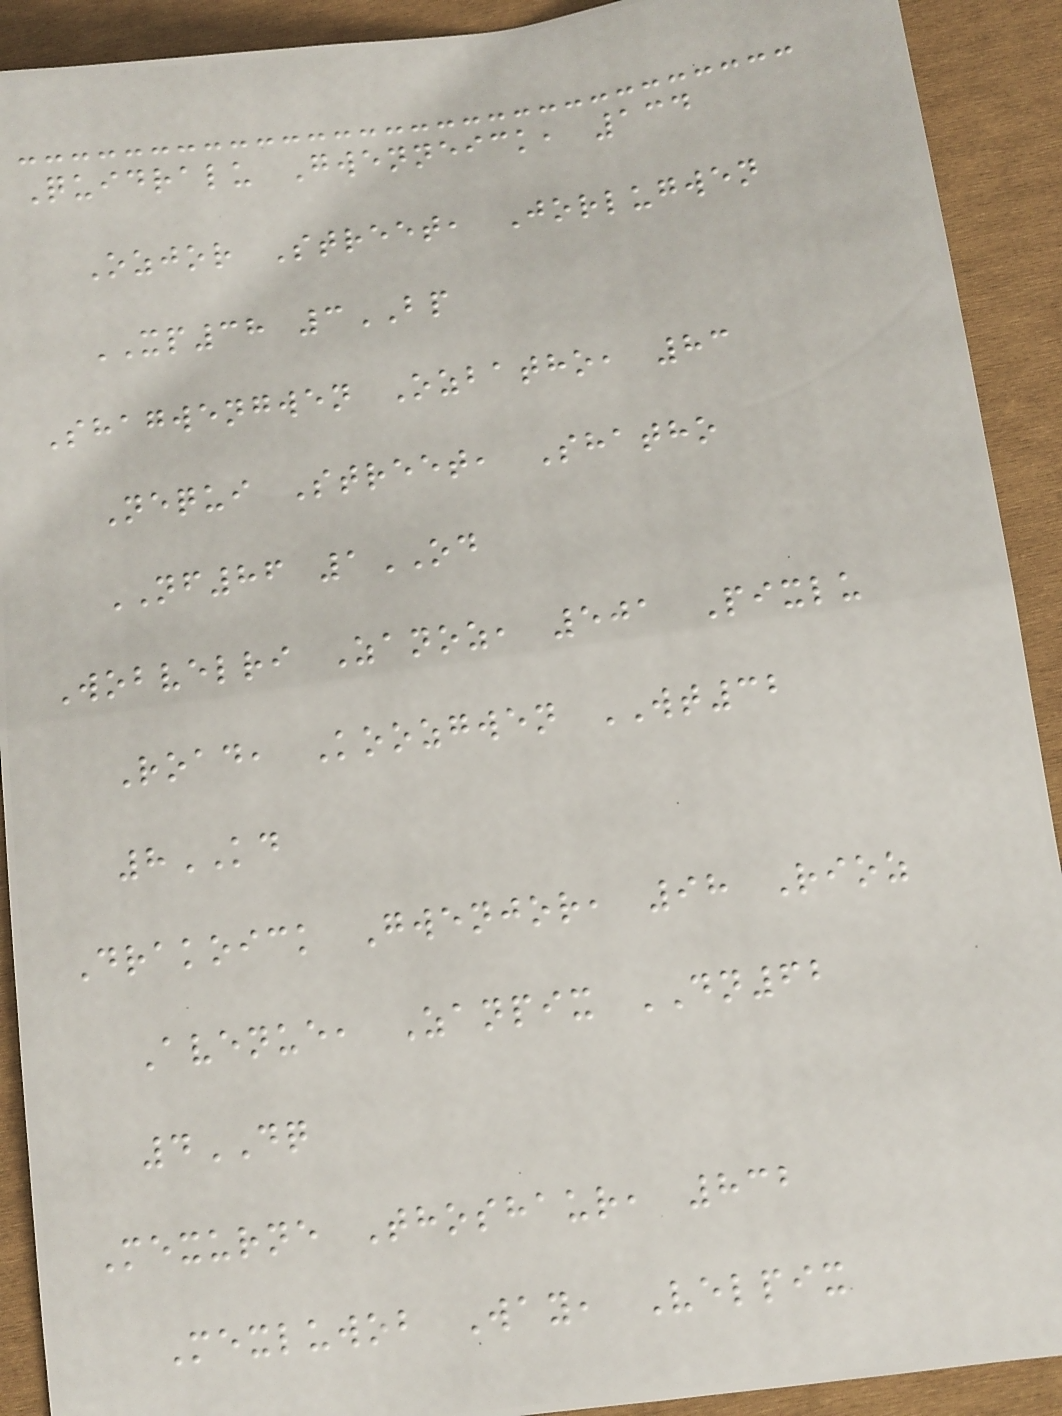Quidralu Gwenneick, 134
Ozjor Street, Jorlugwen
XP38 3BP
Shagwengwen Ozbatho, 83
Nequi Street, Shatho
NF86 1OD
Wobvelri Zanoz, 501 Pixlu
Road, Koozgwen WT32
8KD
Drakoick Gwenjor, 98 Rioz
Avenue, Zanpix DN62
4DQ
Mexurne Thoshaur, 832
Mexluwob Way, Velpix
